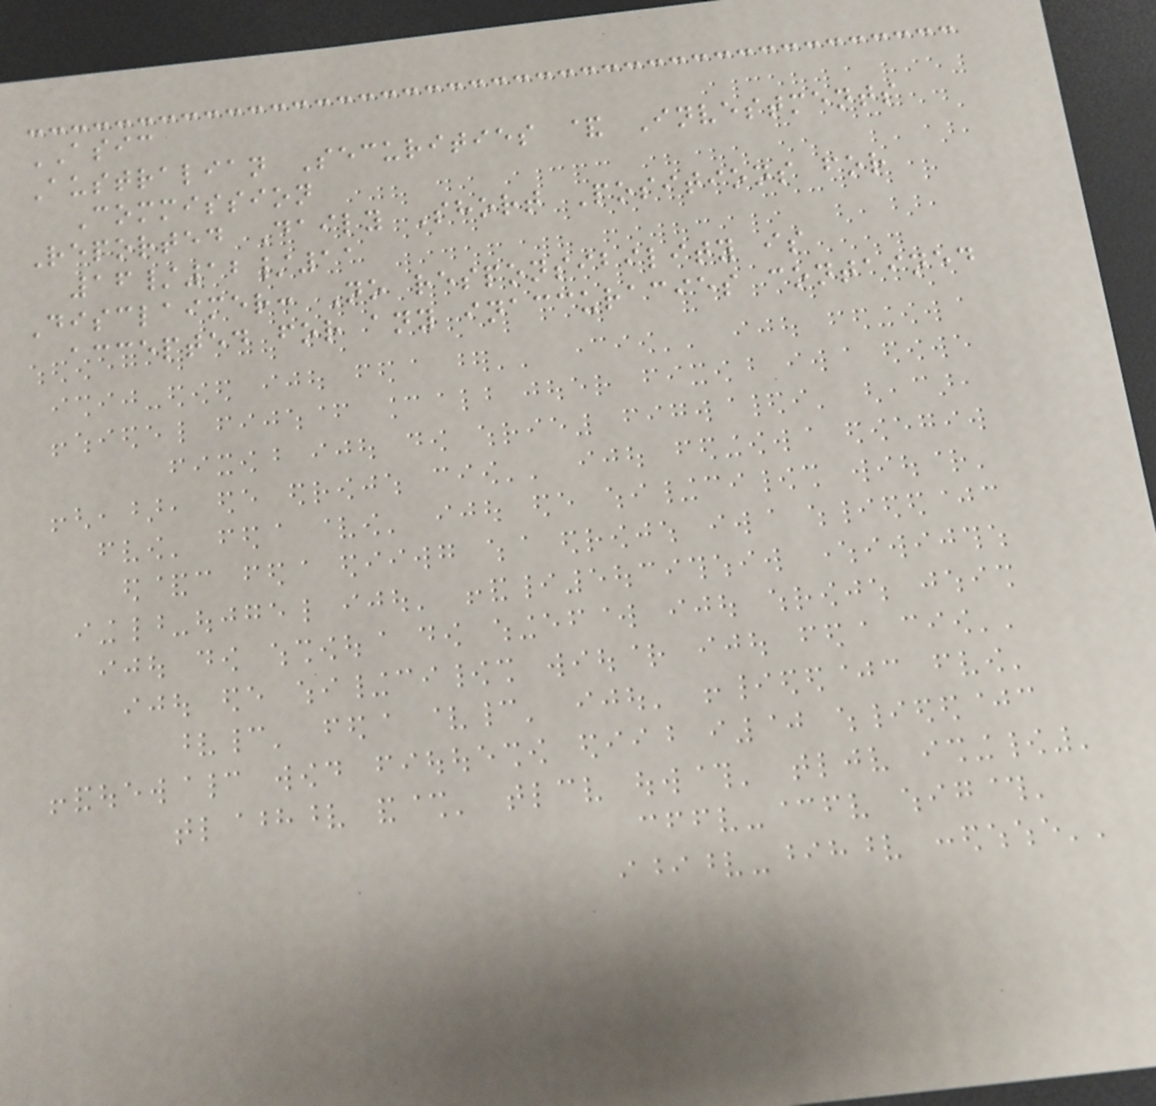ASIC
Australian Securities & Investments
Commission
Reported Daily Short Positions for
16/12/11
Disclaimer: No responsibility is
accepted for any inaccuracies contained
